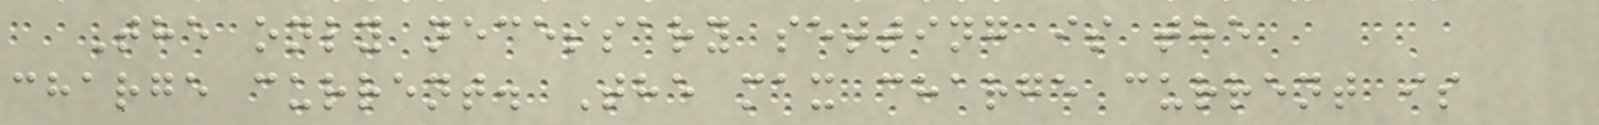The only necessary setting is the
charge current. The max charge current is
